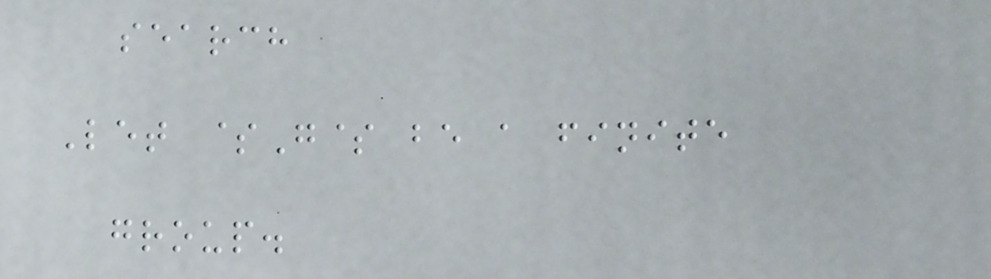search
Let $G$ be a finite
group.
